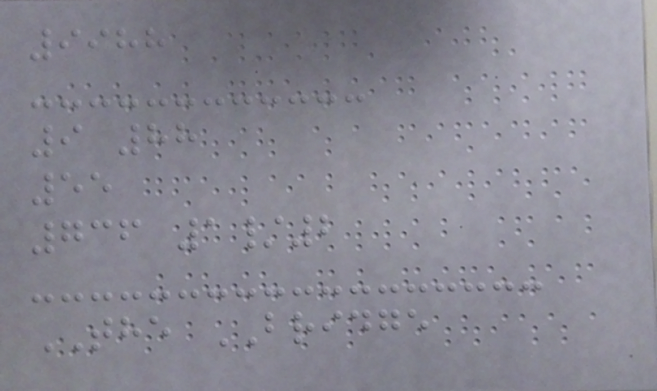9988
9 88
55
736 1/2
THE BRIDGE
